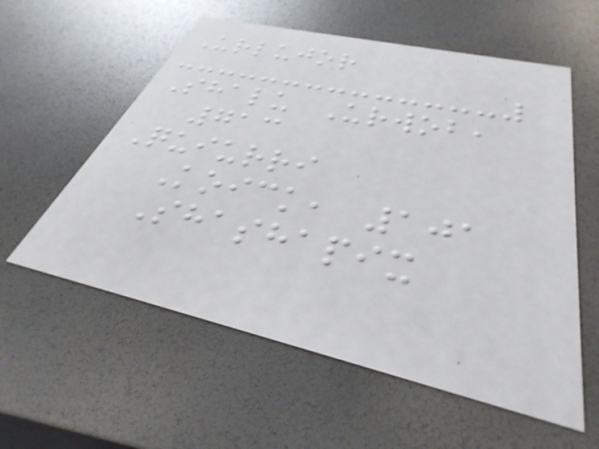Urlujor
Shalu Urwob,
713
Quiurri
Koick, 101
Shashapix
